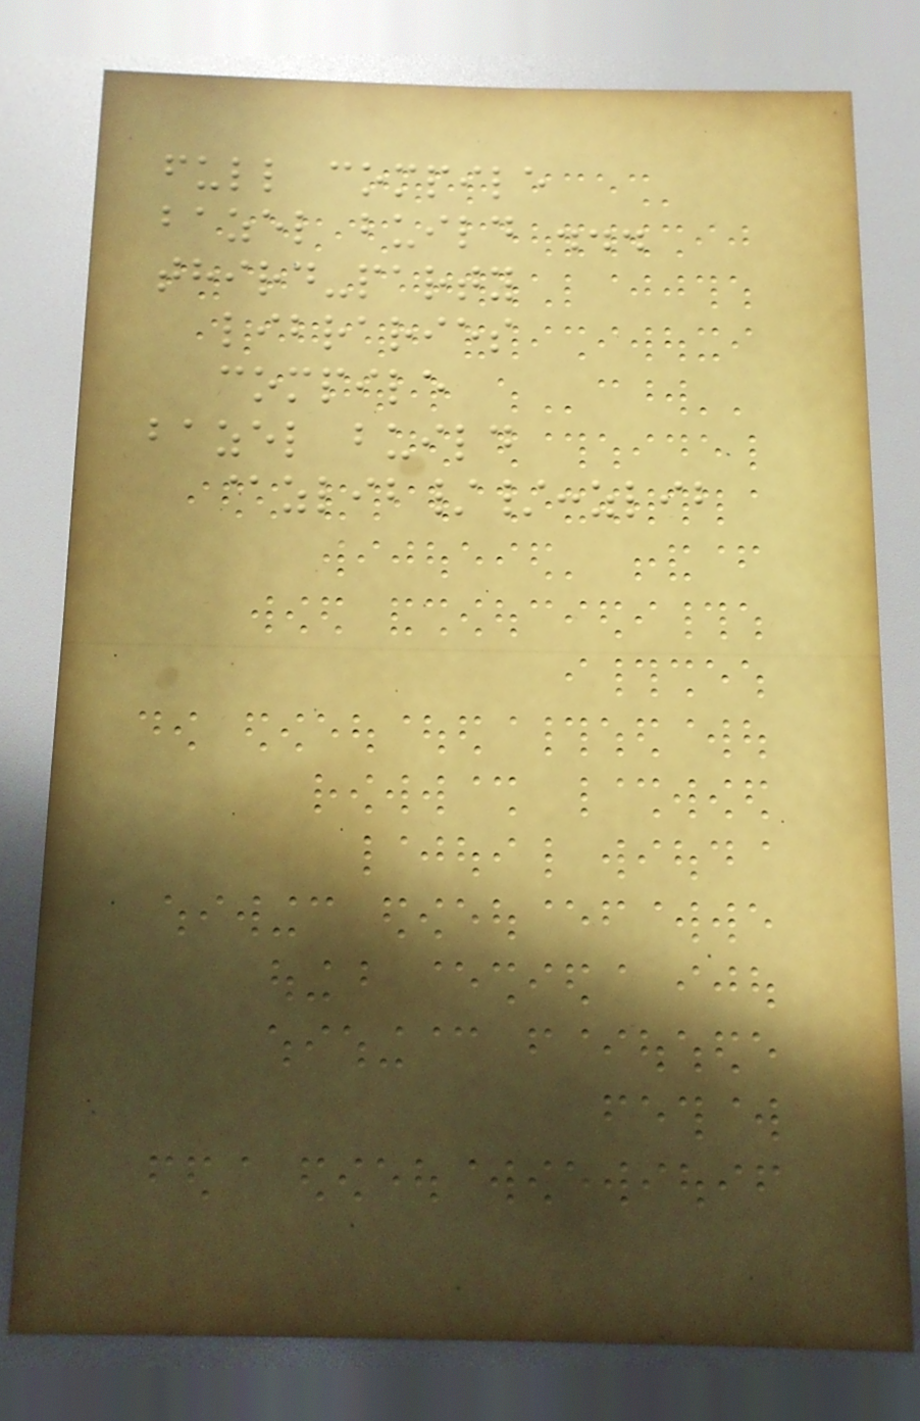full compile
bazel build ...
third-party
libraries
compile
bazel build
@zlib//:zlib
